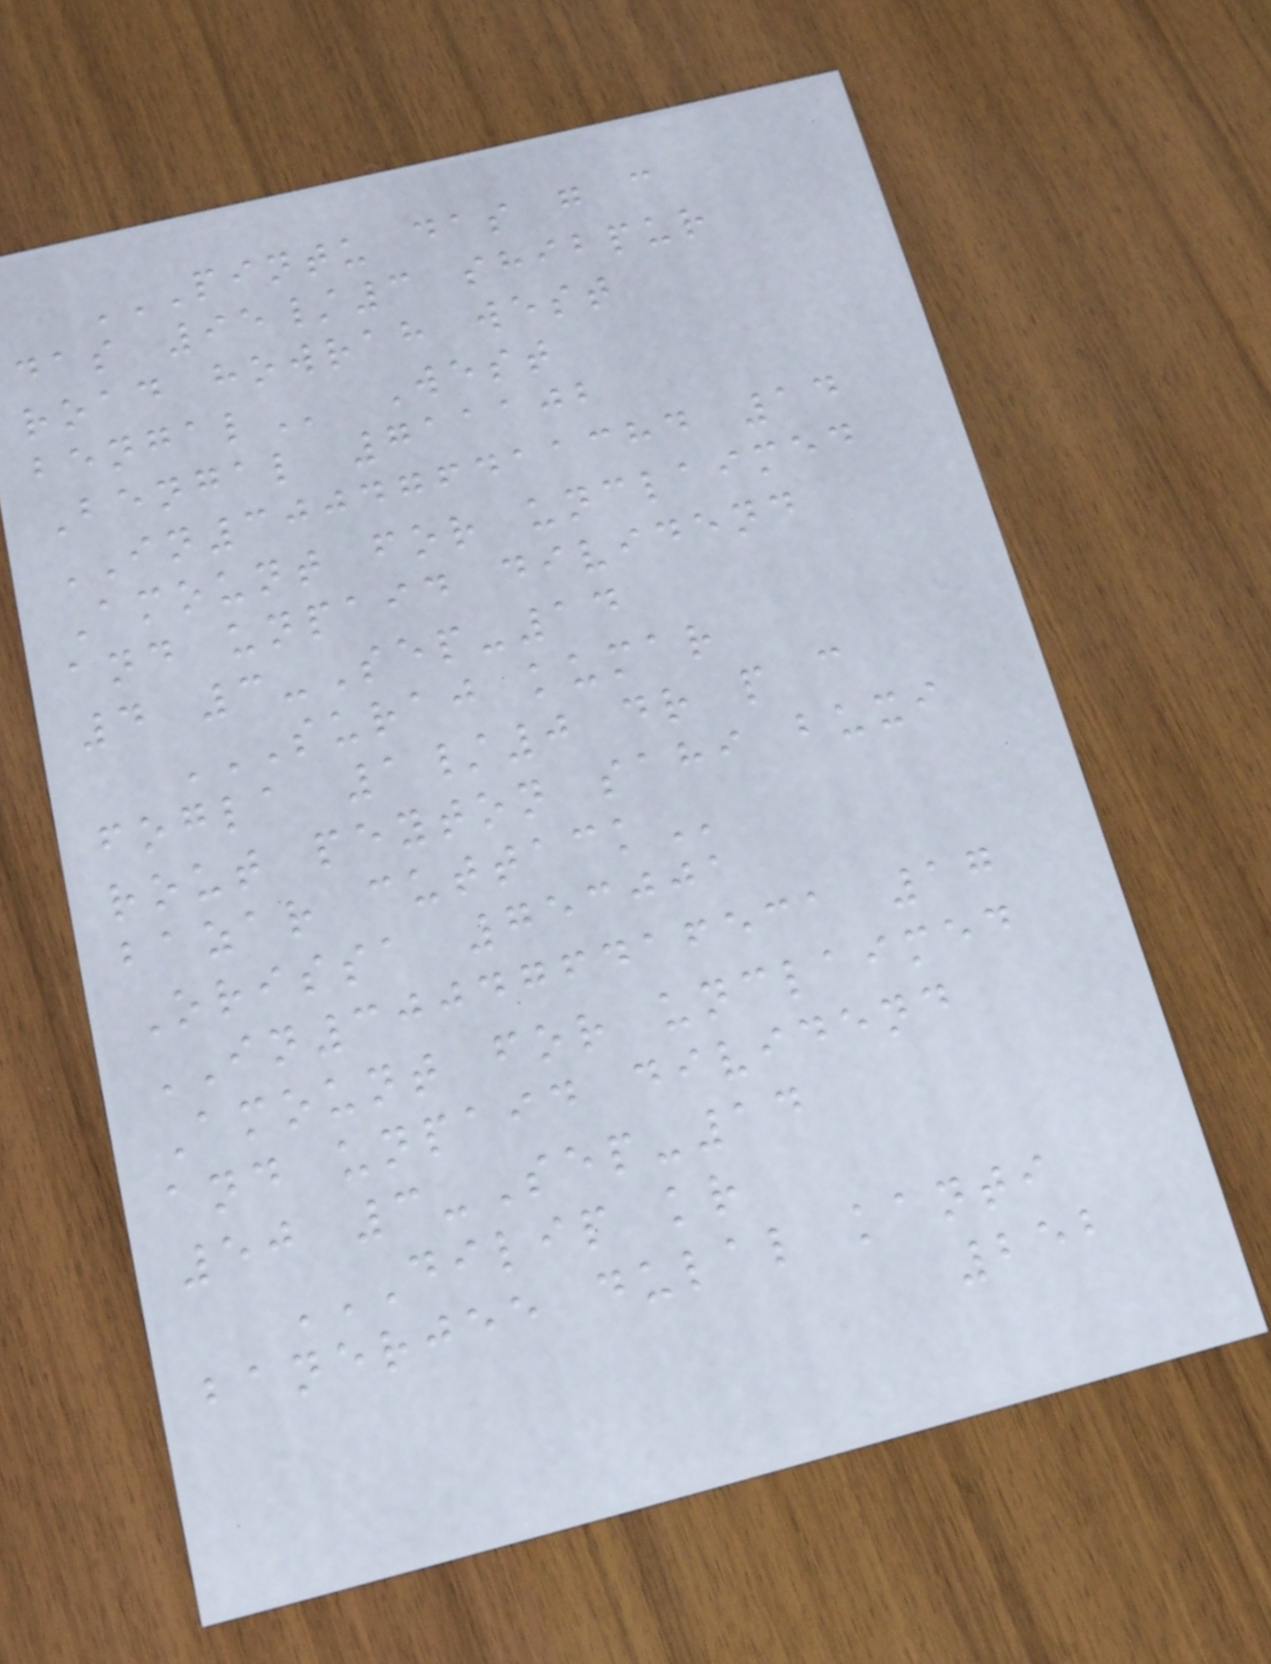PINTU DAS G C
DAS 95/3 SHIBPUR
ROAD HOWRAH WEST
BENGAL West
Bengal 711102
IN300476411384 14
Amount for unclaimed
and unpaid dividend
4 3-Sep-14
SURAJ KUMAR
FOGLA 1/0 DR P C
ROUT PEYTON SAHI BUXI
BAZAR CUTTACK
Orissa 753001
IN300476416531 17
Amount for unclaimed
and unpaid dividend
50 3-Sep-14
DILIP KR
BANERJEE DULAL KANTI
252
